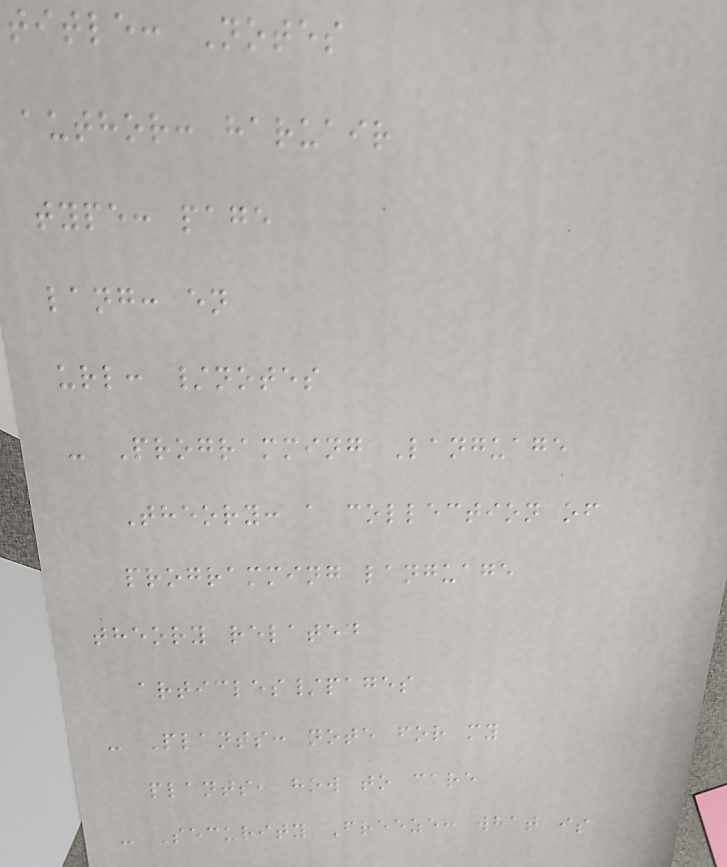title: Notes
author: haruair
type: page
lang: en
url: /notes
- Programming Language
Theory: a collection of
programming language
theory related
articles/pages
- Plants: note for my
plants, how to care
- Security Freeze: what is
